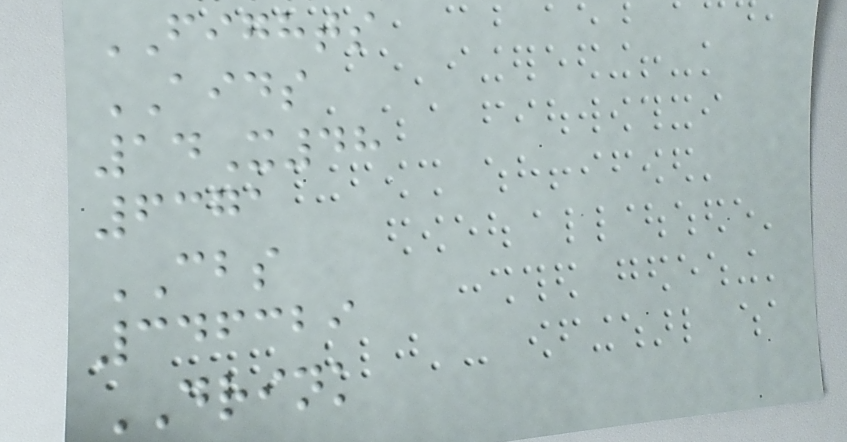FIGHTS
AIDS
14X48
6371
CBS
346329
DRINK
